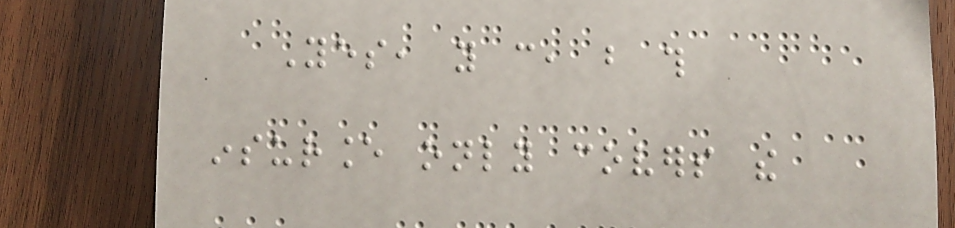Yes, you can, but this
insurance only covers the
